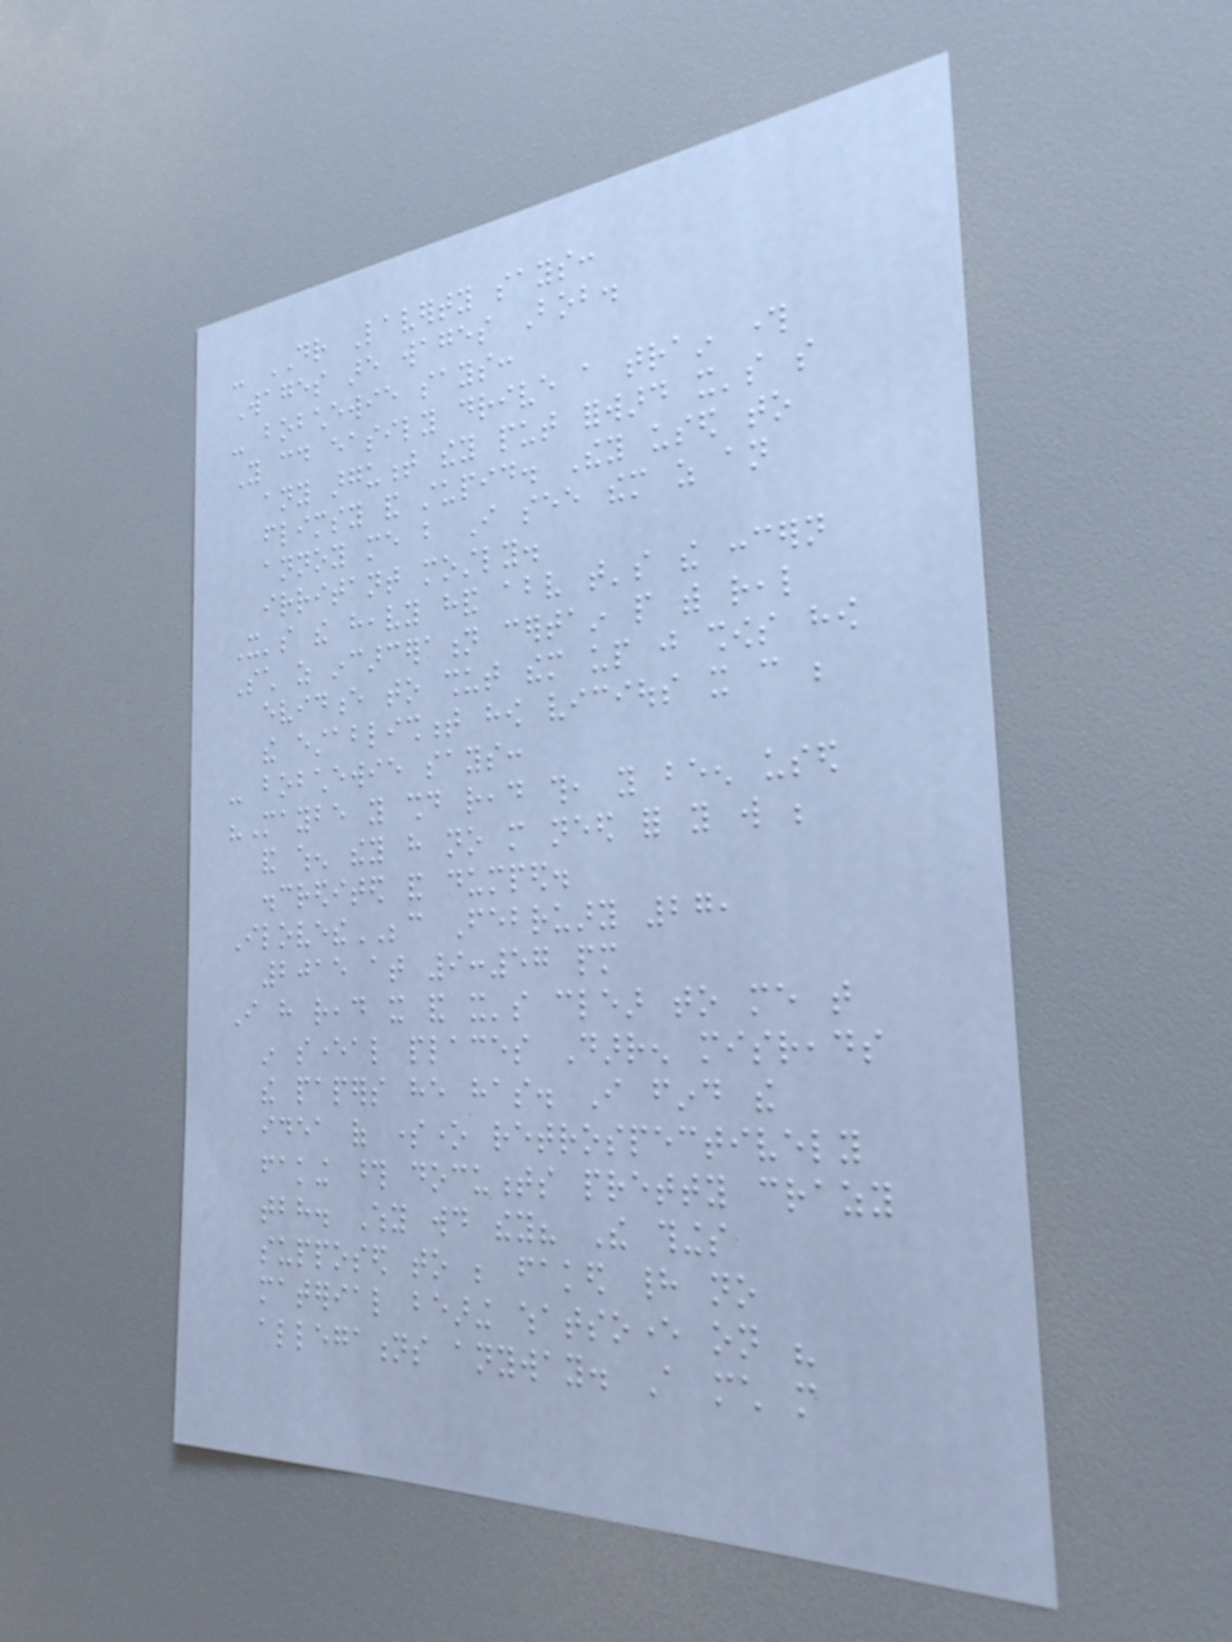- DR Laverty says:
Wages are wages Bob.
- bobchewie says:
You could easily drive a train through
any argument they put forward it's so
flimsy and stupid. They used to
annoy me but I see them as an
irritant mostly.
It's the heavy hand above that's the concern
Such as incarceration certain people with real
evidence to shut them up just shows how
the establishment how vicious it can be
- bobchewie says:
"Maybe you should read this, you been used
and when they have no more need for you will be
discredited and dumped.
IlovetheBBC February 27,
2015 at 9:57 pm
I have read it and it's clear to me that
in several places Darren misreads
the papers he has. I find the
idea of someone retrospectively
faking those documents pretty crazy
tbh. Why would they? The things
supposed to be faked had no
material bearing whatsoever on his
allegations anyway. A much more
